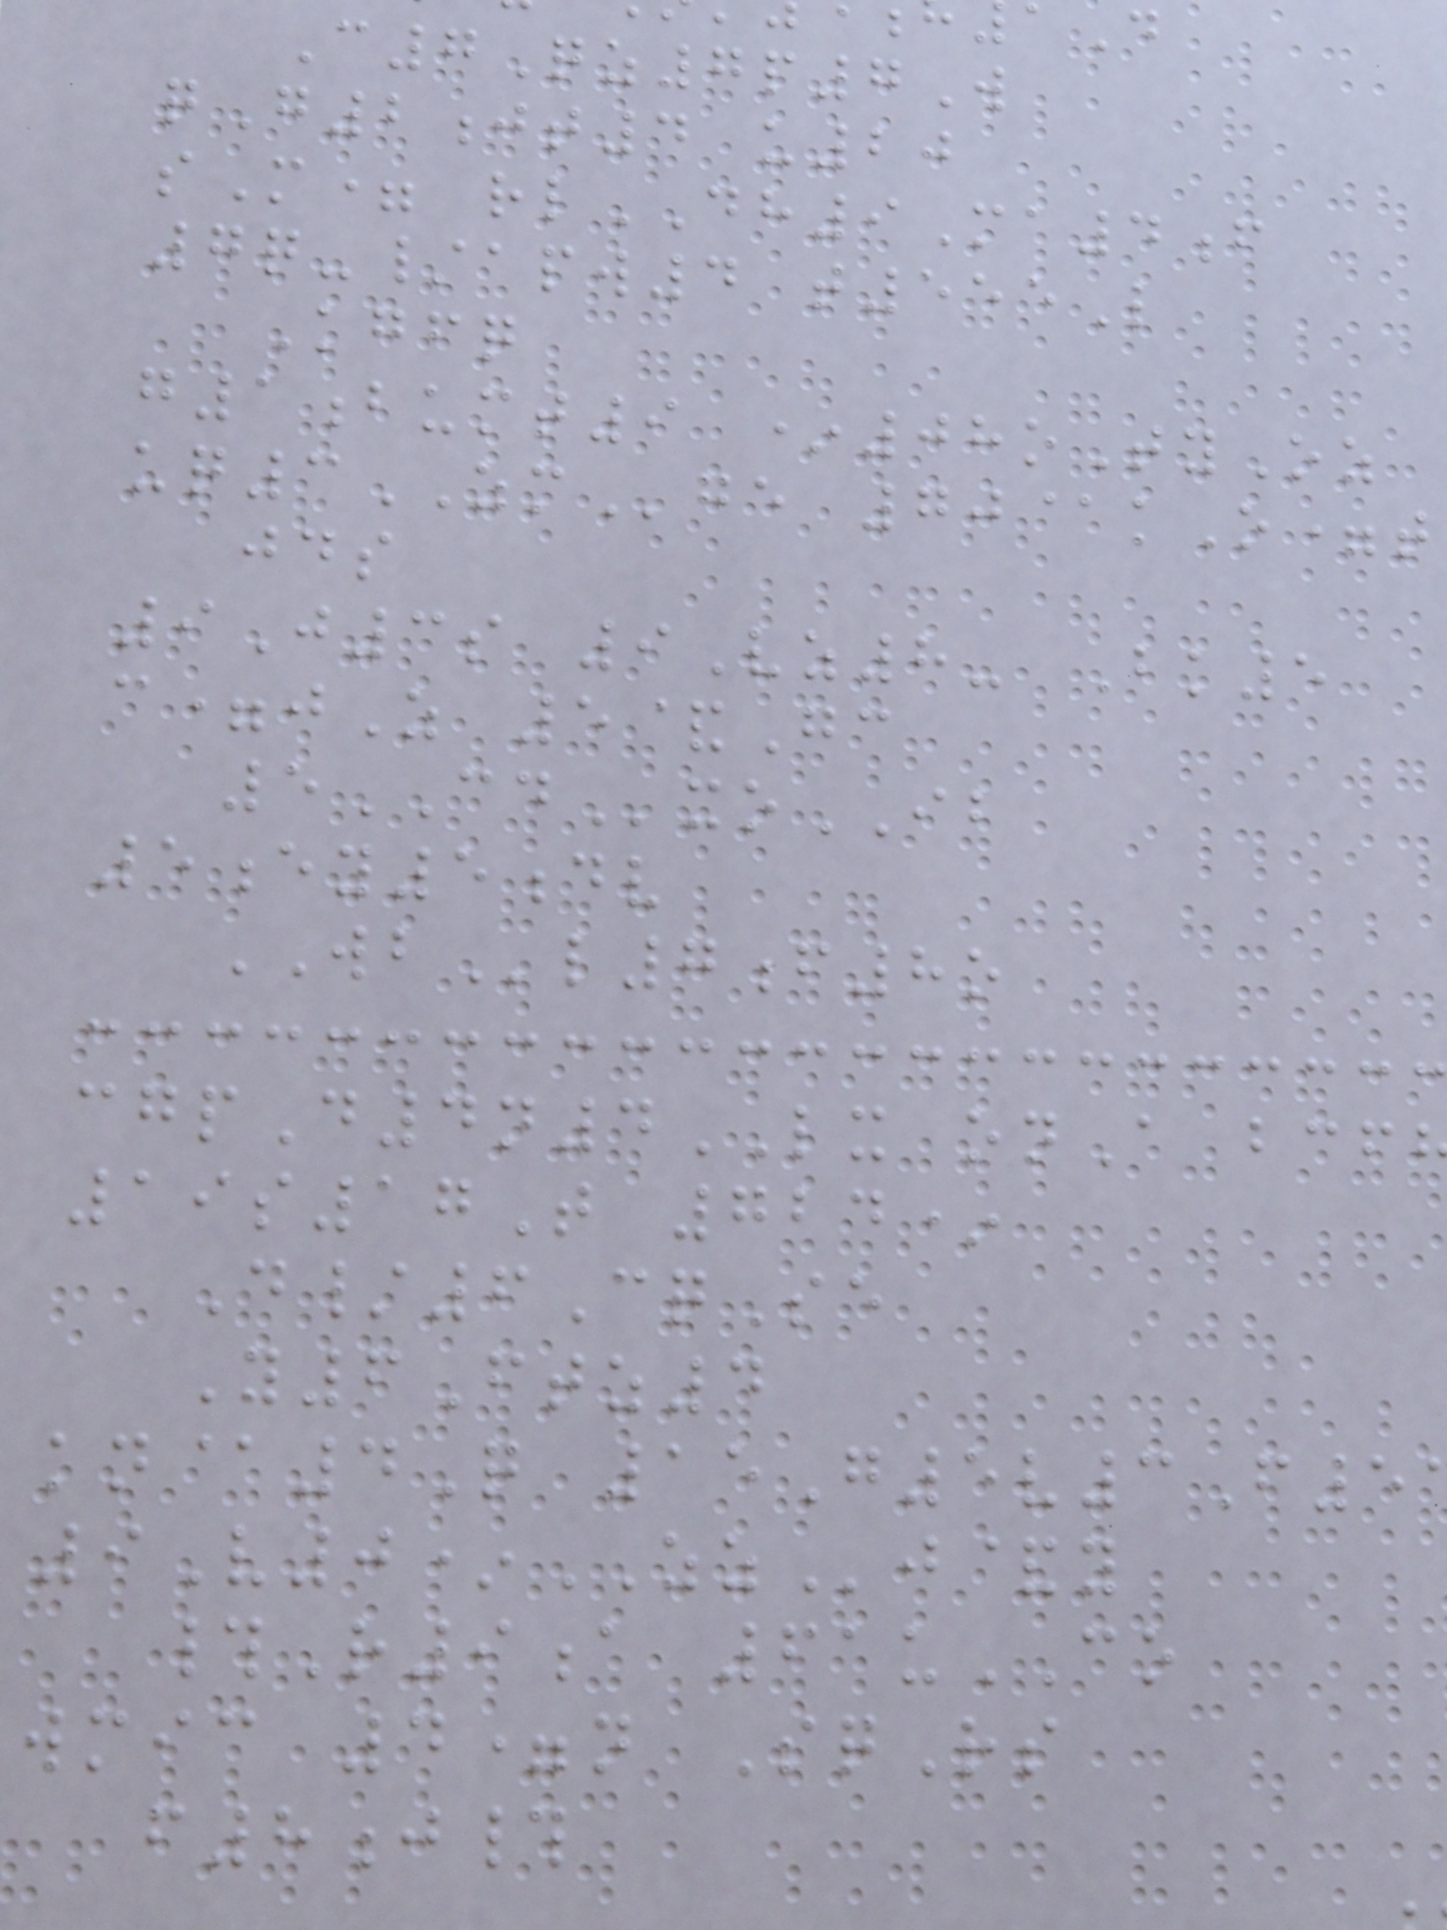C7Qz7p7W
qG2jt4 u20
sM= rlDH9Ma4f
7q-/apw4 t555L
Kgfq
g1bumt9 *08oTyOz
uq3ZMge 70@kO=t
jds
9J3s 9Vz8- Bk5
c=jZ 5&Gc
5CDxoIB
5ey5dv
WBl7f8o
cgpD4n4LX onA bcf
19s17T 724*
D/6CqSe
Y6Ftz4
kn@4Q 15G5v3F5
9V0*ZZj&y
#R9a 61uCO
wmic 4=n SqRs
f8j#
